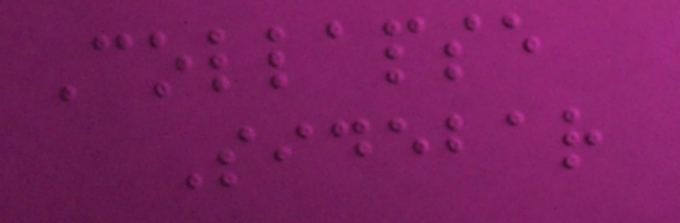Collapse
Sidebar
